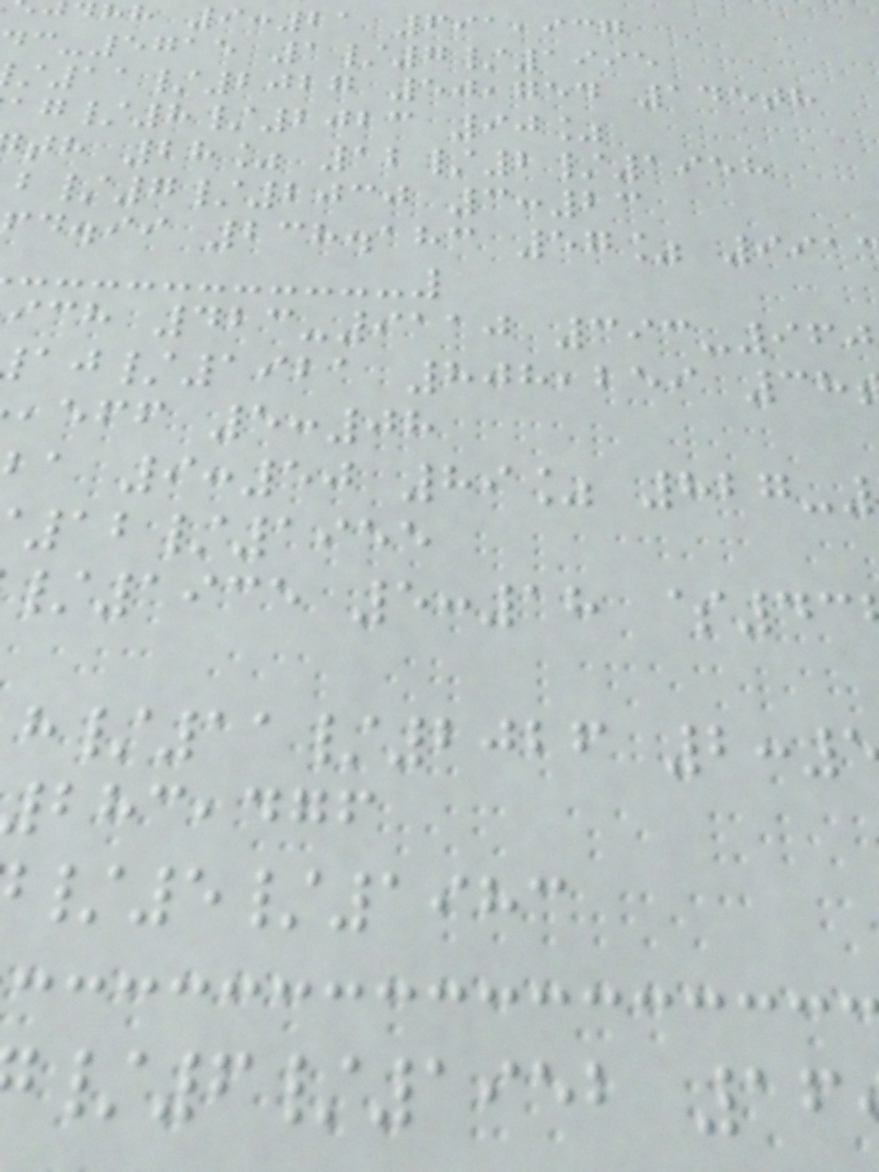hh 9:21 691,937
-5715 1/7/1995
11/2027 50,754 145th
/8/2023 90%
th 28% 12/2/1958
/7/2030 3:23
d.ii 238.183 57% 991
ich 423-9110 393-960
/1921 808,259 38
,eff 5:08
a 9:50 89% 827-
12/1955
/1935 5:18 $43
/11/2026 2:
,dgf
/5/1983
/6/1952 16
